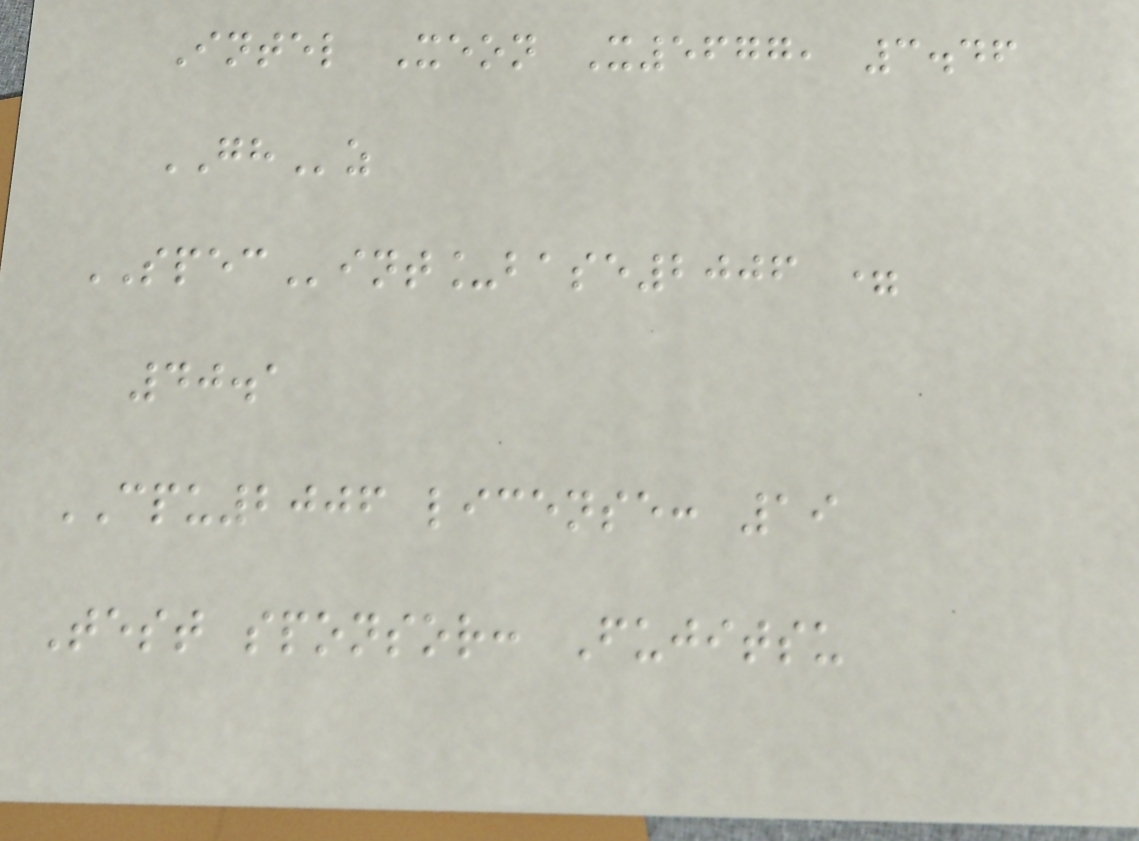Intel Xeon X5677, 3.46
GHz
SPECint_base2006 =
40.1
CPU2006 license: 19
Test sponsor: Fujitsu
